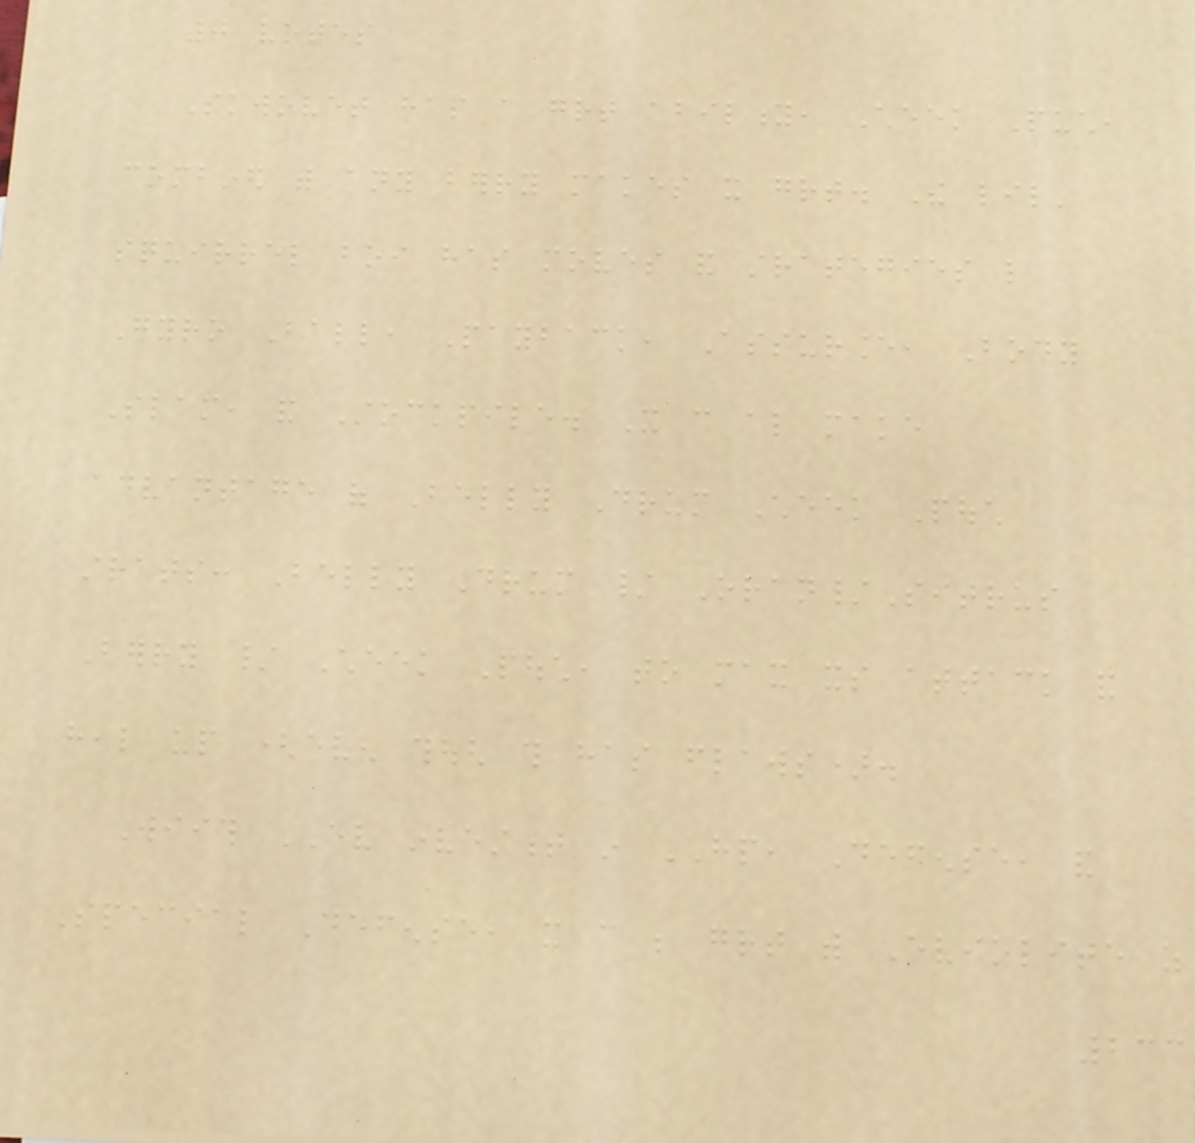0 votes
Skwovet has a great ability, Cheek Puch,
combined with any berry makes it great. The lil'
squirrel boi has moves and strategies like
Gyro Ball, Payback, Assurance, Body
Slam, and Stockpile. It can also make
advantage of Belly Drum Cheek Pouch
strats: Belly Drum / Oran/Sitrus
Berry / Cheek Pouch, to max its attack and
heal up (even though this has flaws).
Wiith EV investment in HP, Defense, and
Special Defense, it can be great with Eviolite as
233
